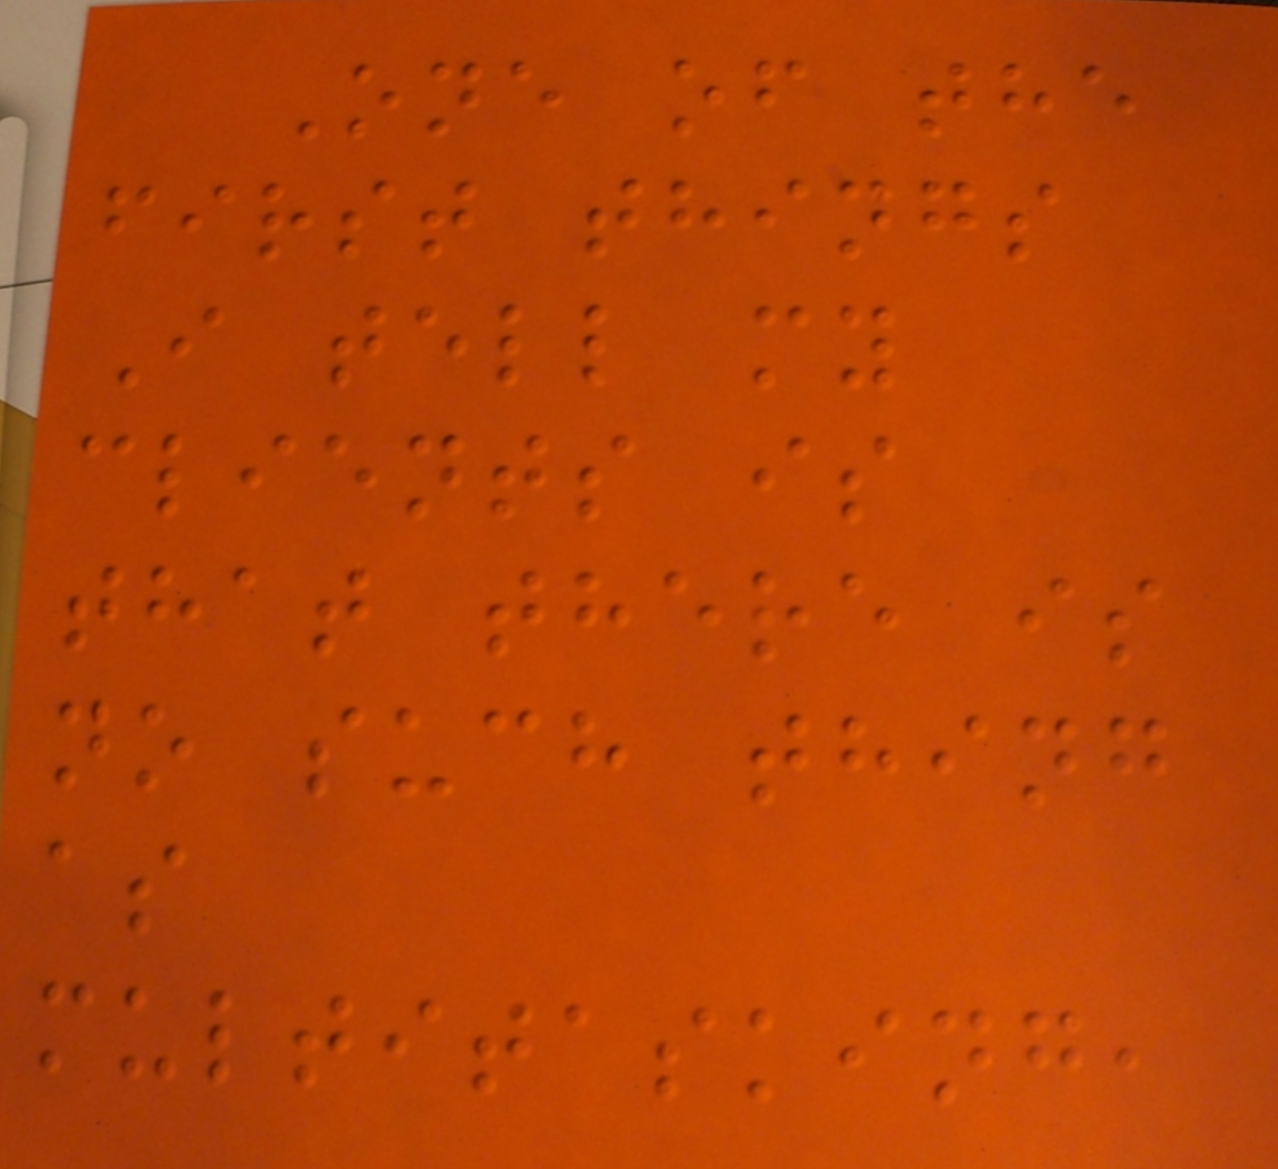One of the
first things
I tell my
clients is
that there is
no such thing
as
multitasking,
